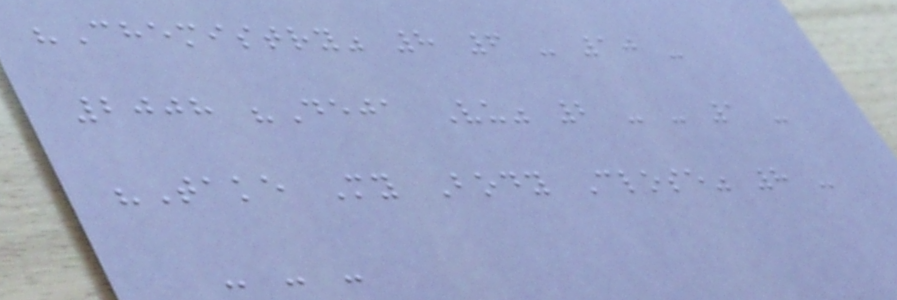"Chemistry" 8 6 - 10 -
2008 "Deja Vu" 2 - - 1 -
"Take My Body Close" 8 -
- - -
